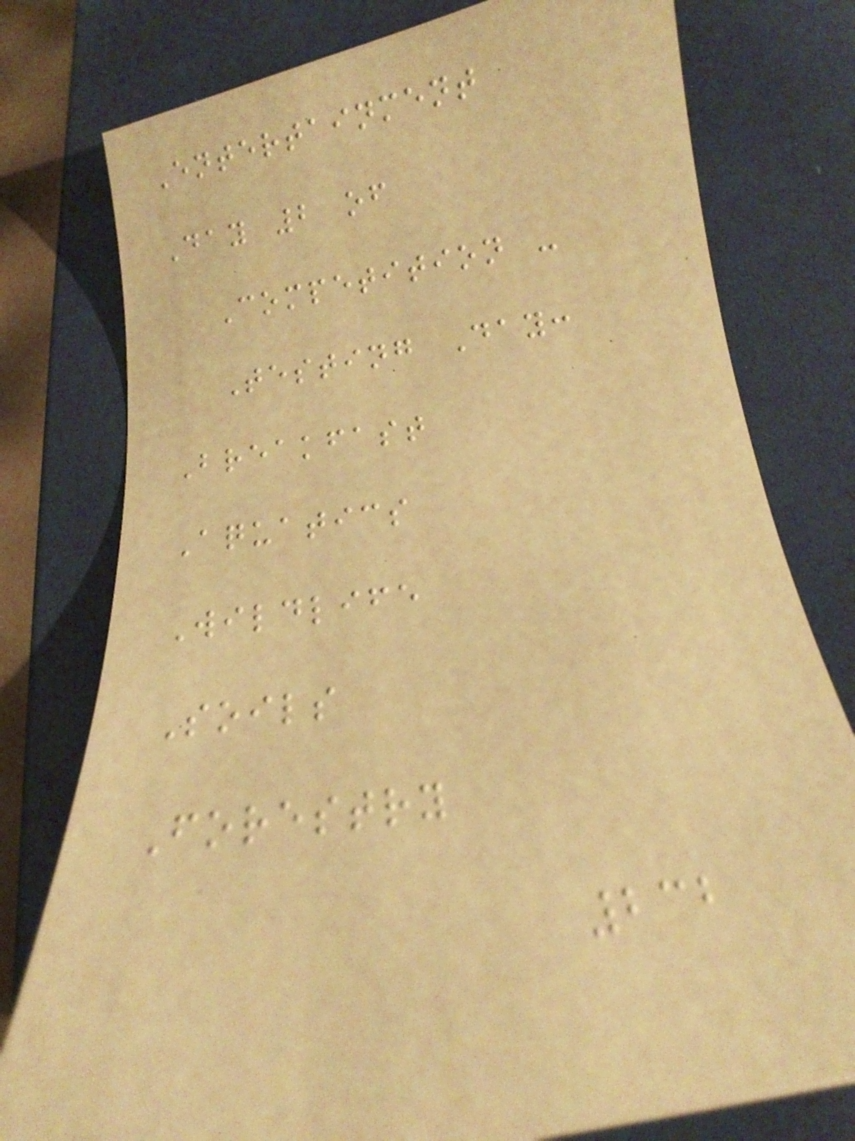Entertainment
Day 2 of
Competition -
Testing Day:
Breakfast
Aquatics
Wildlife
Soils
Forestry
232
